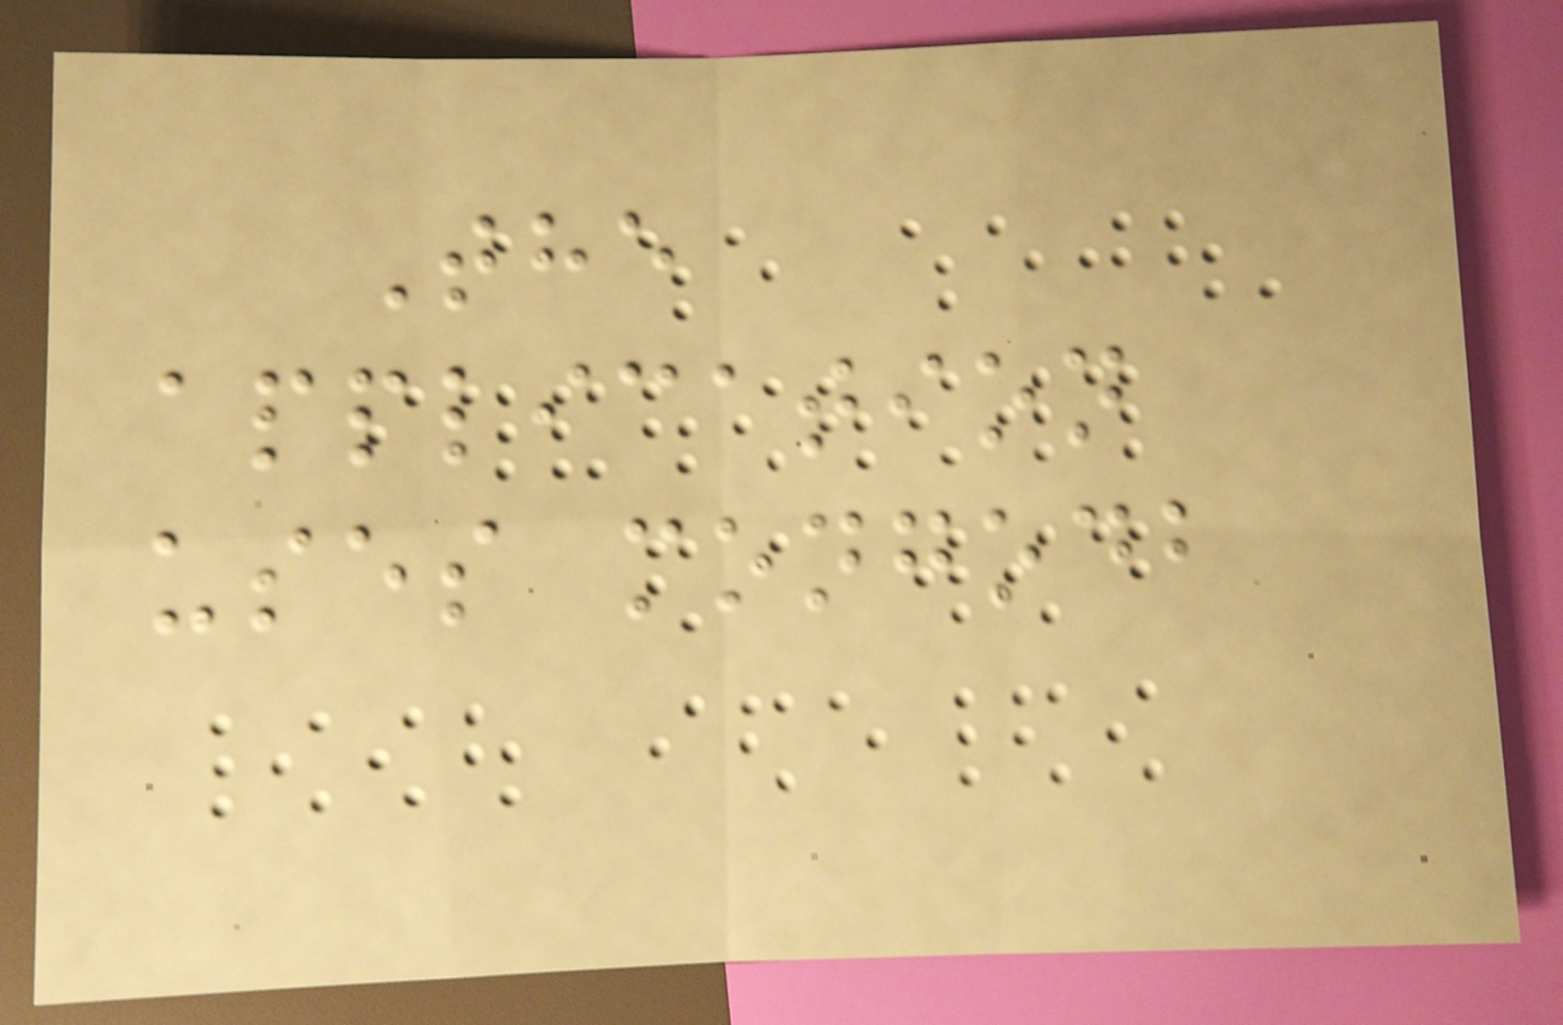The
application
uses mongodb
